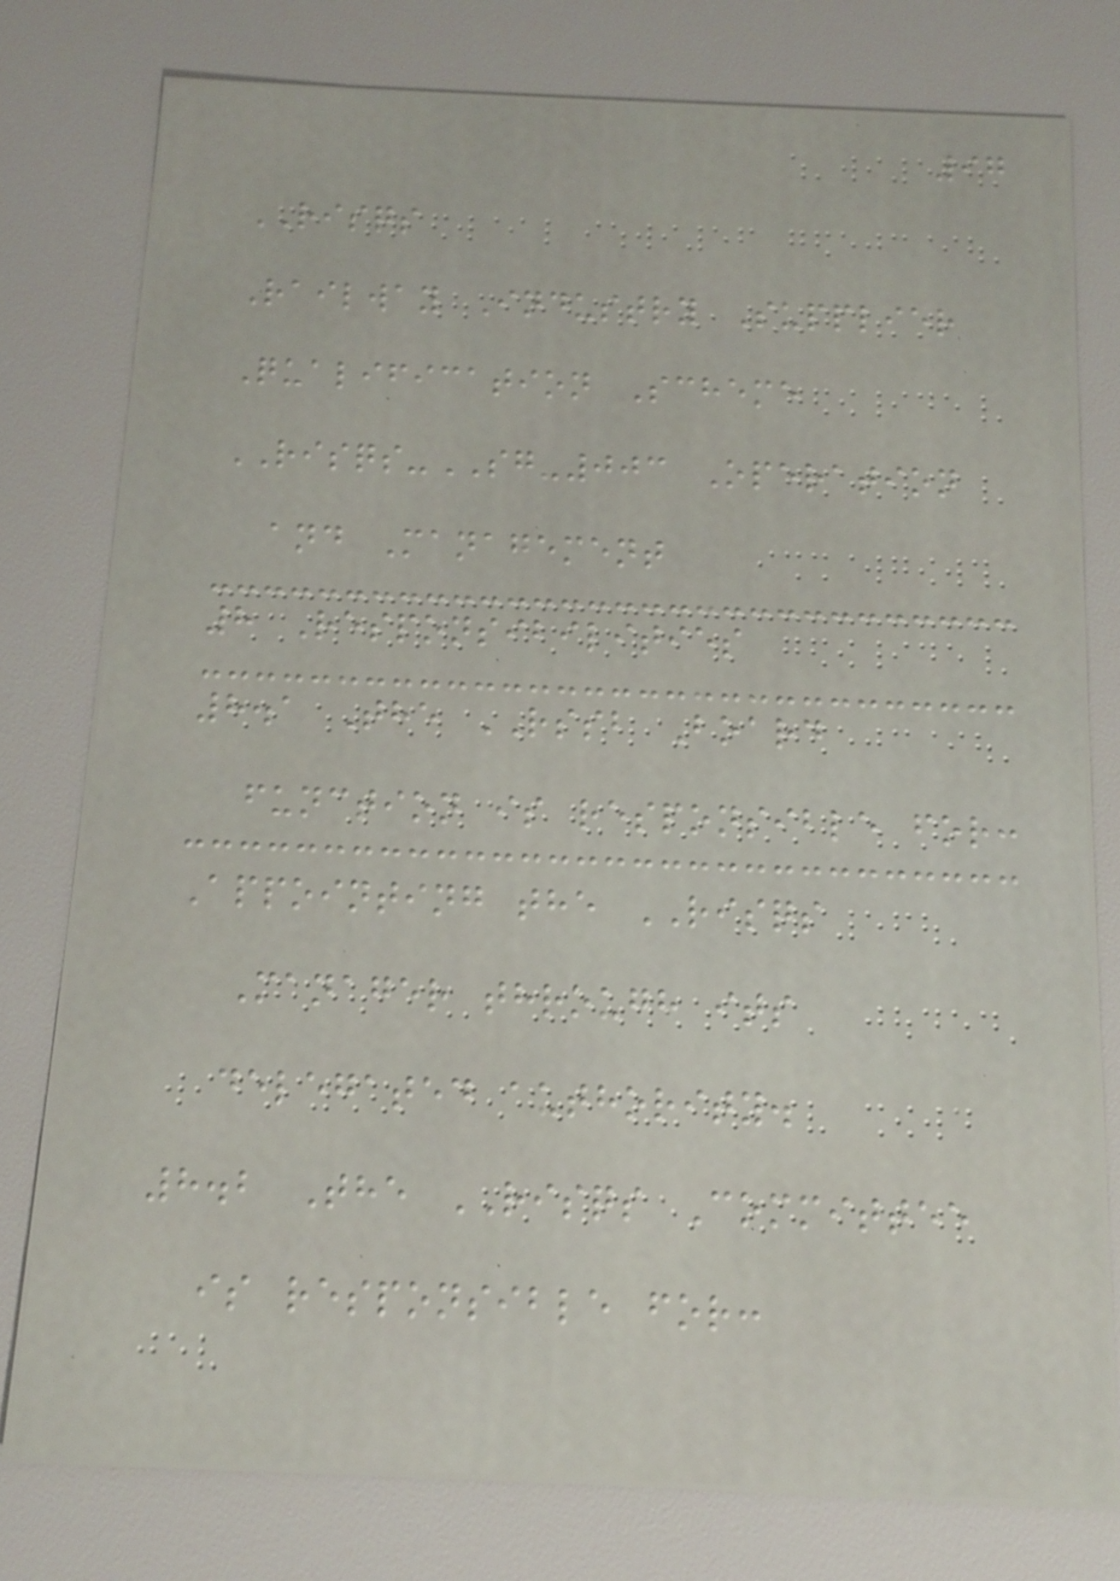97
RISQS
Railway Industry Supplier
Qualification Scheme
RISQS-SG-003 Operation
and Management
8 Responsibilities
8.1 The RSSB Board
function is responsible for:
Appointing the RISQS
Manager through its
delegated authority.
8.2 The RISQS Committee
is responsible for:
